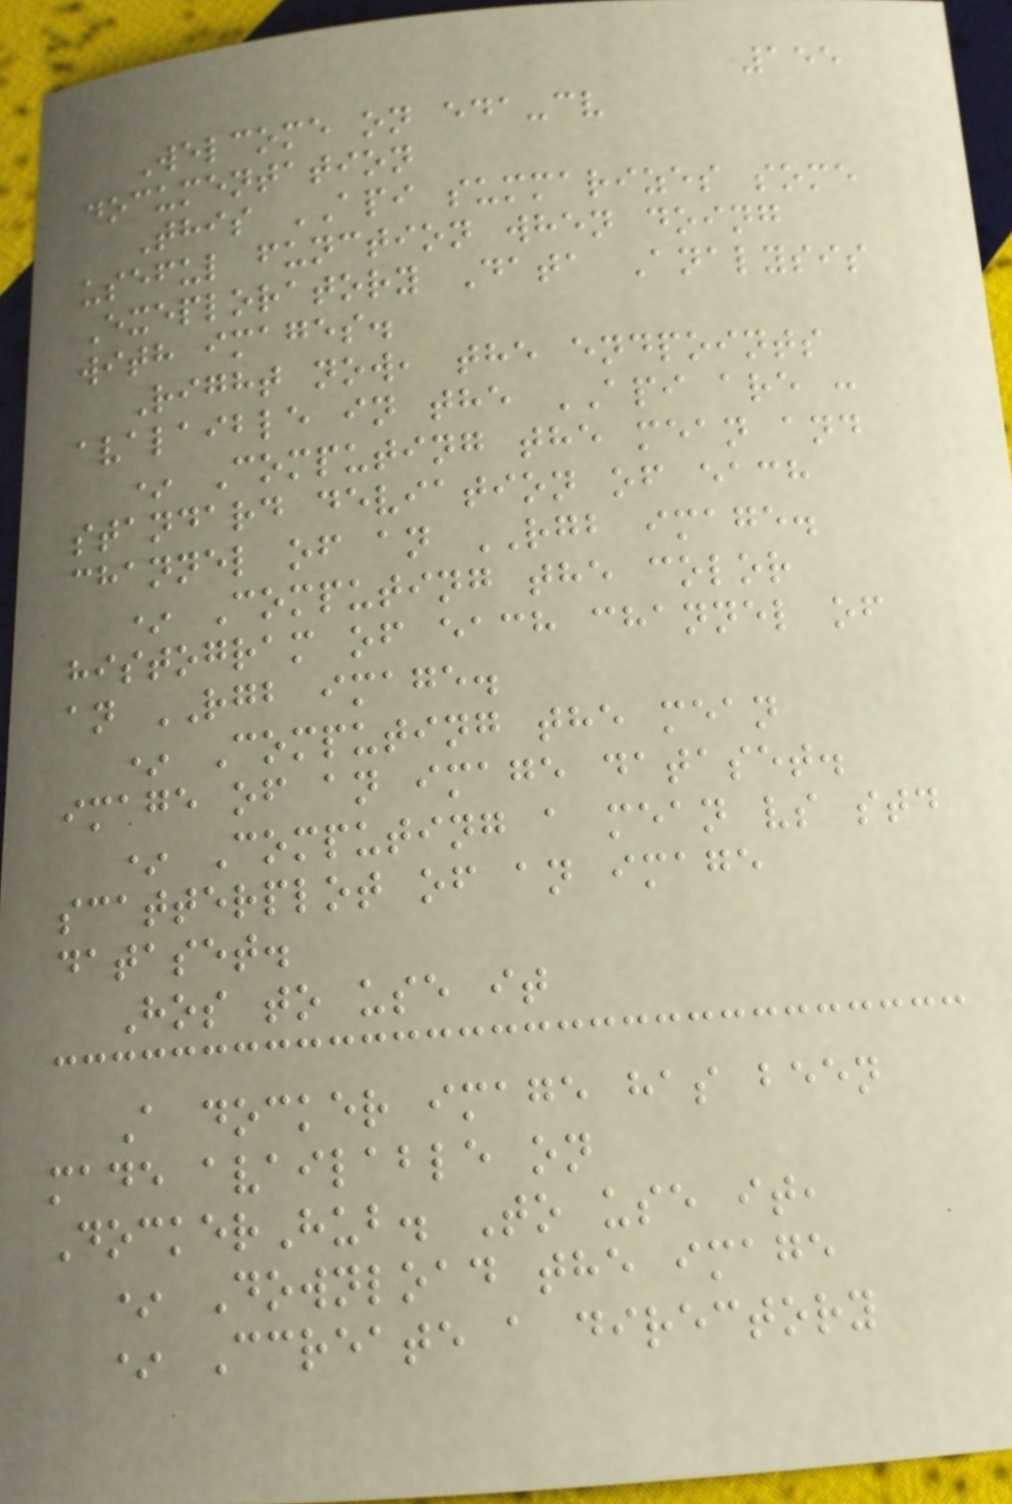155
Welcome on eda-cv
documentation
This API summarizes some
useful function when doing
Exeploratory Data Analysis
with images.
Right now, the endpoints
avalaible in the API are :
* Computing the mean and
standard deviation of each
channel of an RGB image.
* Computing the color
histogram of each channel of
an RGB image.
* Computing the mean
image of an image dataset.
* Computing a mean vs std
scatterplot of an image
dataset.
Hos to use it
A docker image has been
made available on
DockerHub. To use it,
* Download the image
* Ccreate a directory
